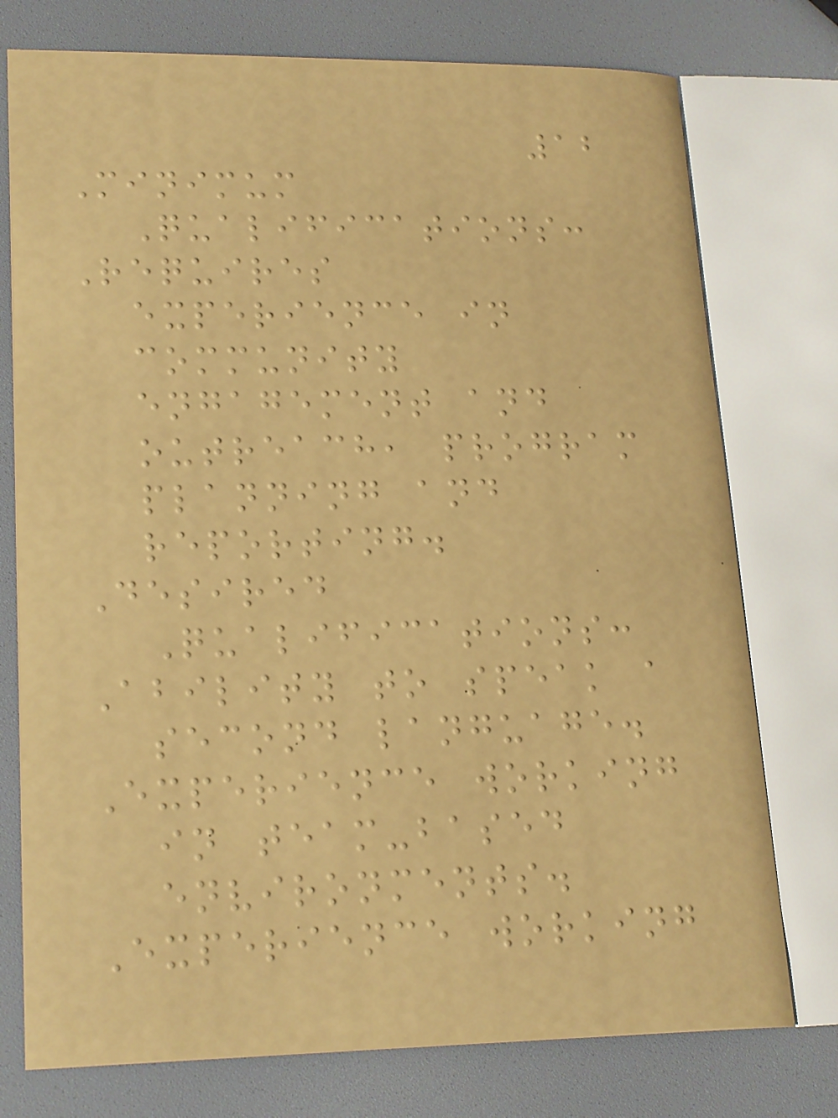12
Minimum
Qualifications:
Requires
experience in
community
engagement and
outreach, program
planning and
reporting.
Desired
Qualifications:
Ability to speak a
second language.
Experience working
in team-based
environments.
Experience working
